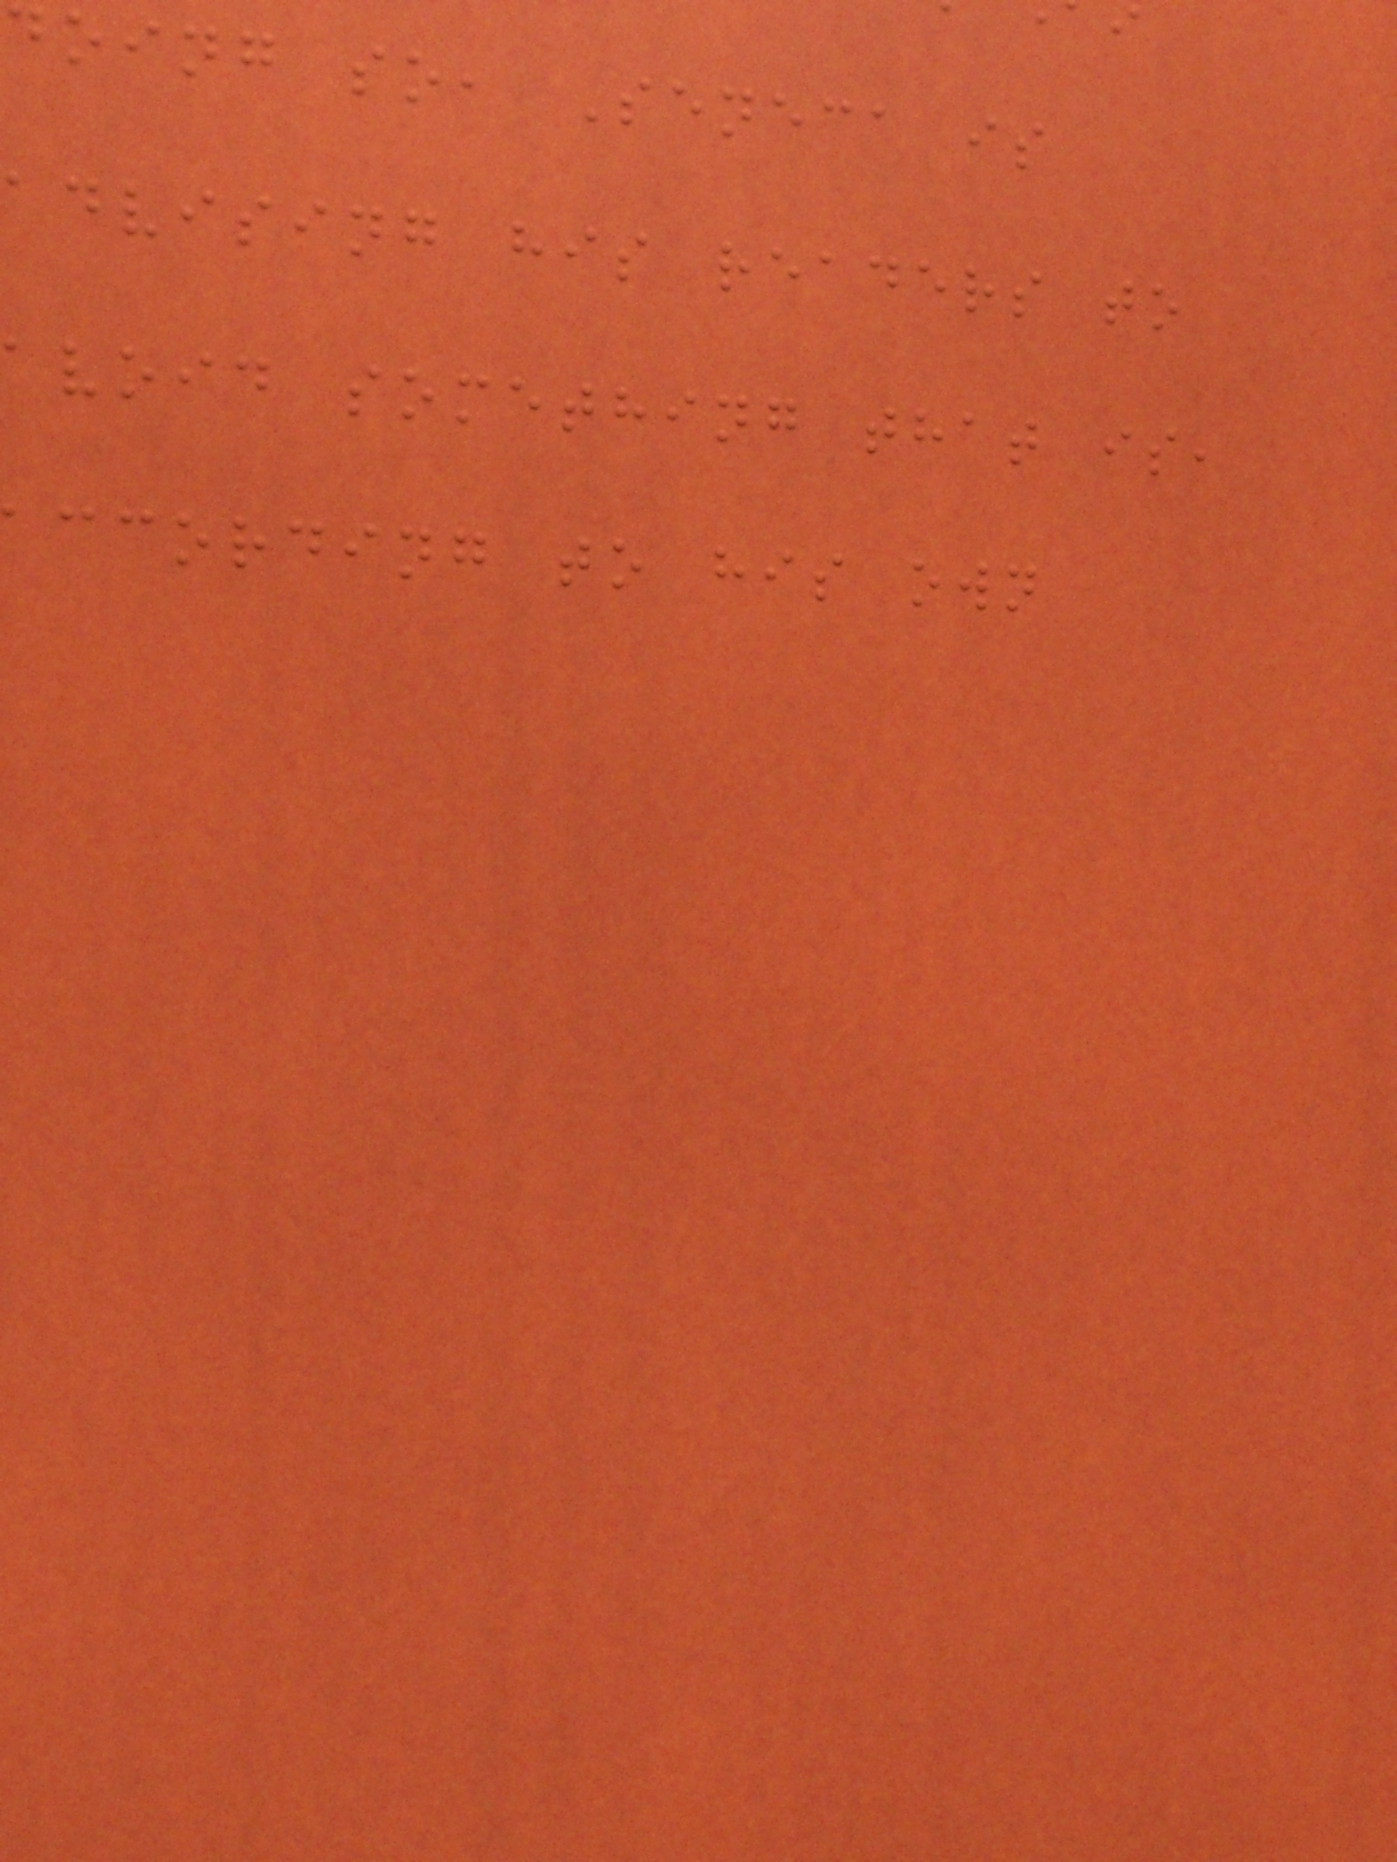doing so, Seneca is
advising his readers to
avoid something that is,
ccording to his own
